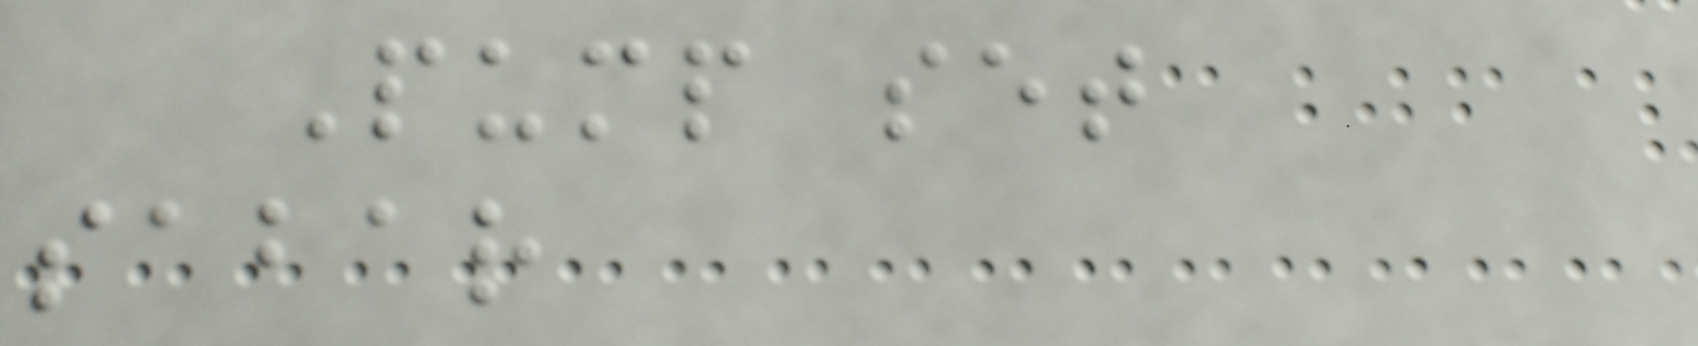Pump set
sabar
